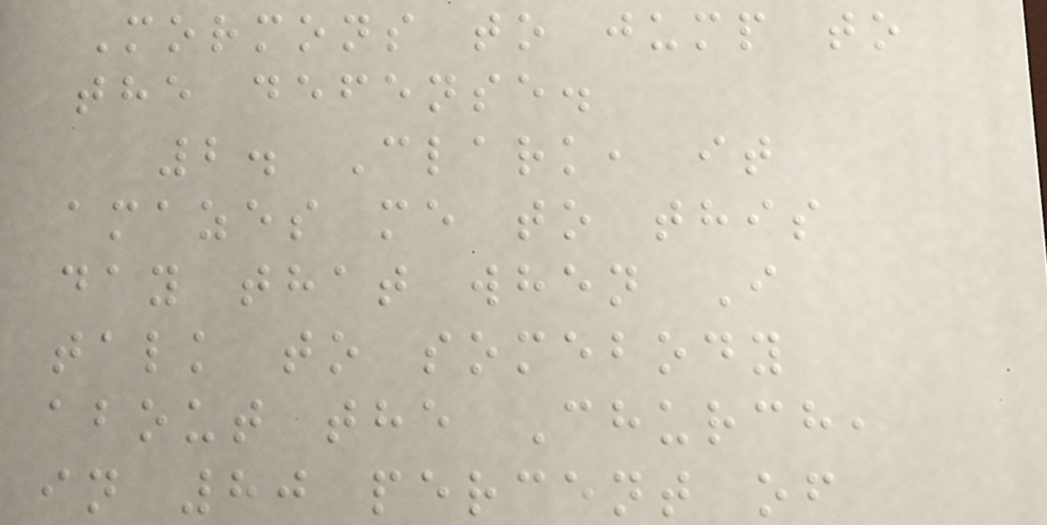Mormons to jump to
the defense.
2. Clark, it
amazes me to this
day that when I
talk to somebody
about the Church,
in 80 percent of
